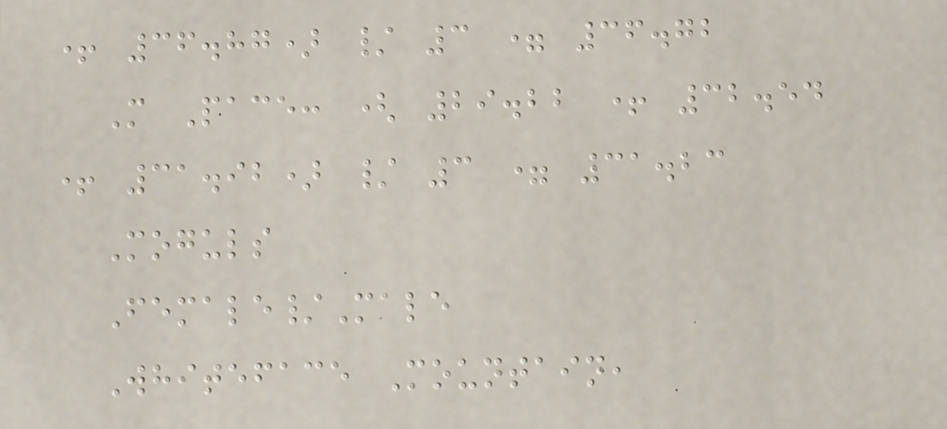+ 36.87) / 3 = 36.72
M Pace: ( 29.22 + 32.54
+ 31.92) / 3 = 31.23
Moguls
Female/Male
Whiteface Mountain,
